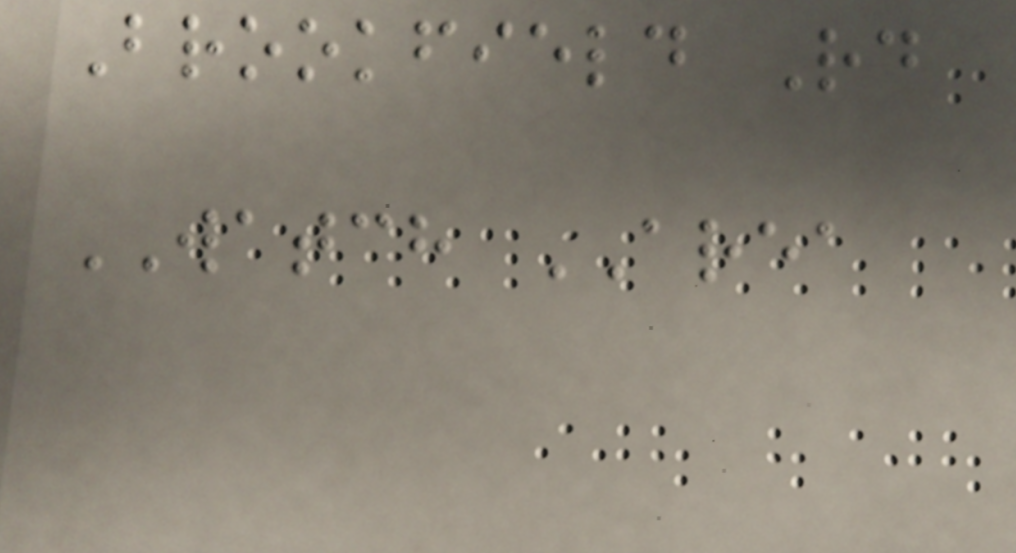Brookfield Rd
WATCH AREA
